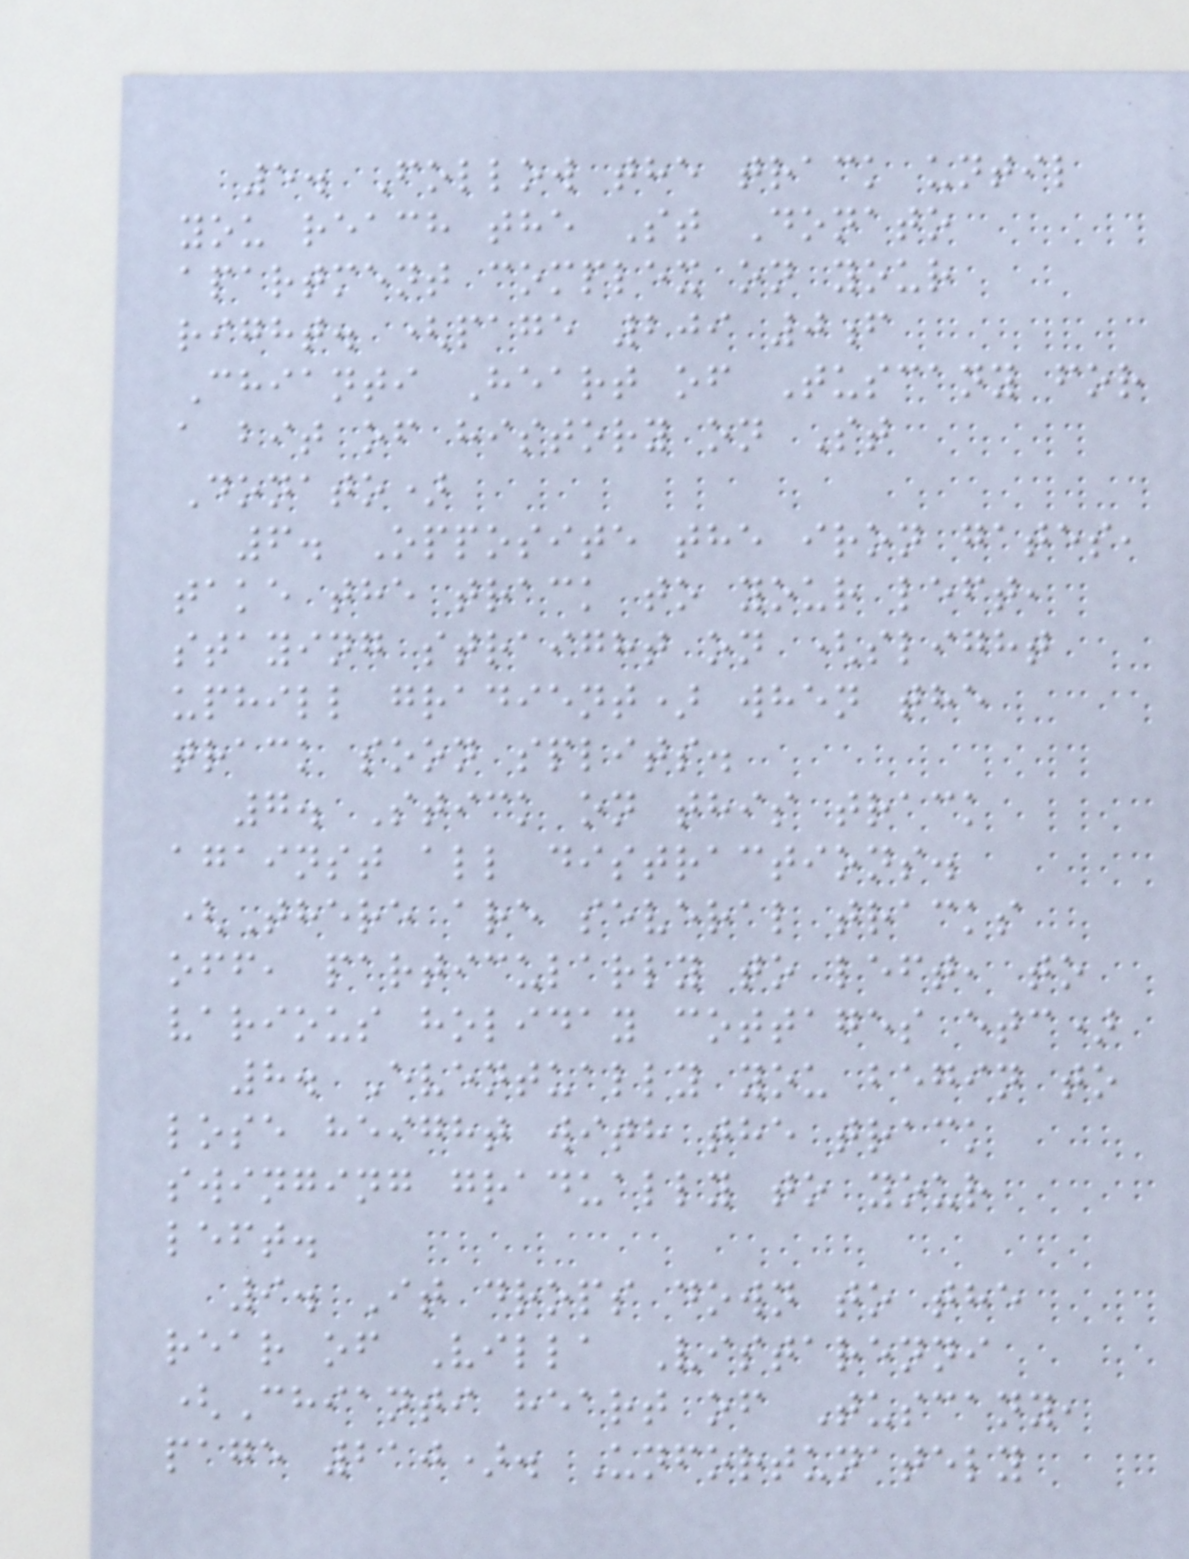5. Follow the track until
you reach the St Donato
apartment complex on your
right. (page 209 0f
Chianti Heart of Tuscany for
a bit of history on St
Donato)
6. Opposite the iron gates,
take the track to your left,
staying straight on (slight
uphill gradient) when the
track soon splits.
7. Stick on this track
against all distractions.
(There are several tracks
off, particularly to left, to
various holiday cottages etc)
8. Eventually you begin to
lose height with the track
swinging gradually to your
left.
9. It drops down to the
rear of Villa Vistarenni
(Chianti heart of Tuscany,
page 210). Unfortunately
